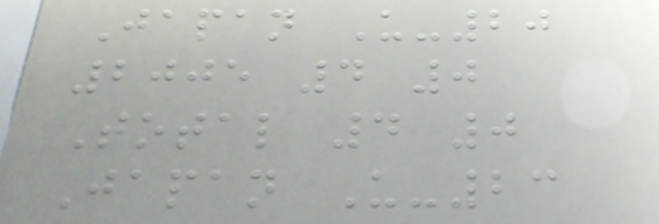Japan U-20
2005 4 0
Total 4 0
Japan U-23
